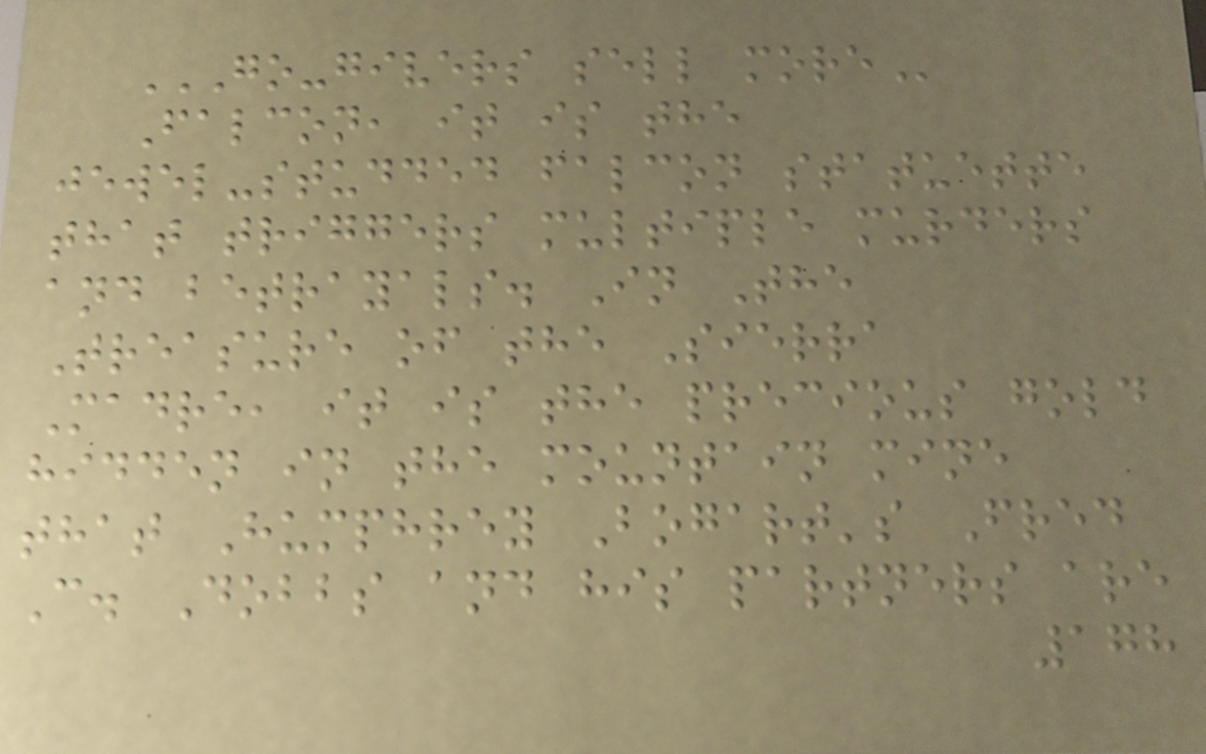GO-GIVERS SELL MORE
Falcon, it is the
jewel-studded falcon statuette
that triggers multiple murders
and betrayals. In The
Treasure of the Sierra
Madre, it is the precious gold
hidden in the mountain mine
that Humphrey Bogart's Fred
C. Dobbs and his partners are
178
